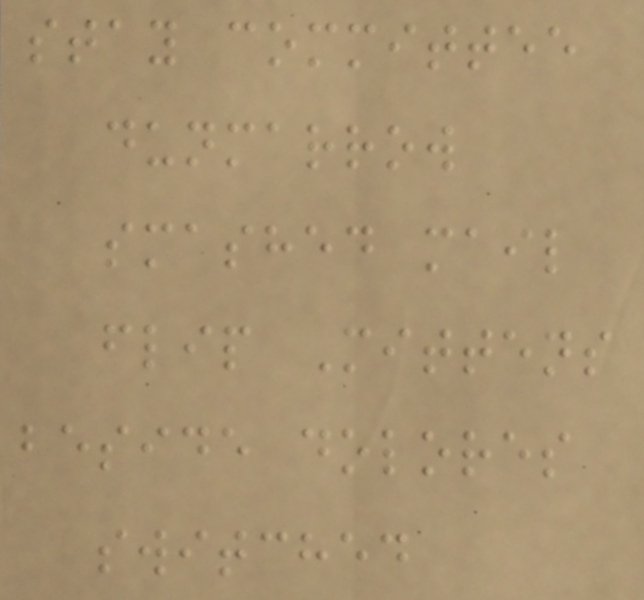stay committee
dunmarrow
smashed mail
flip Mittens
beside dolores
switched
